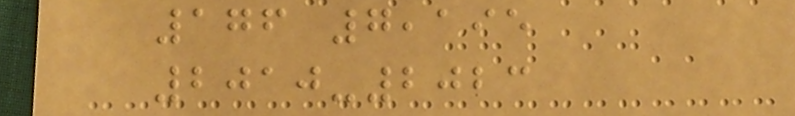176 7,195
2010-2023
